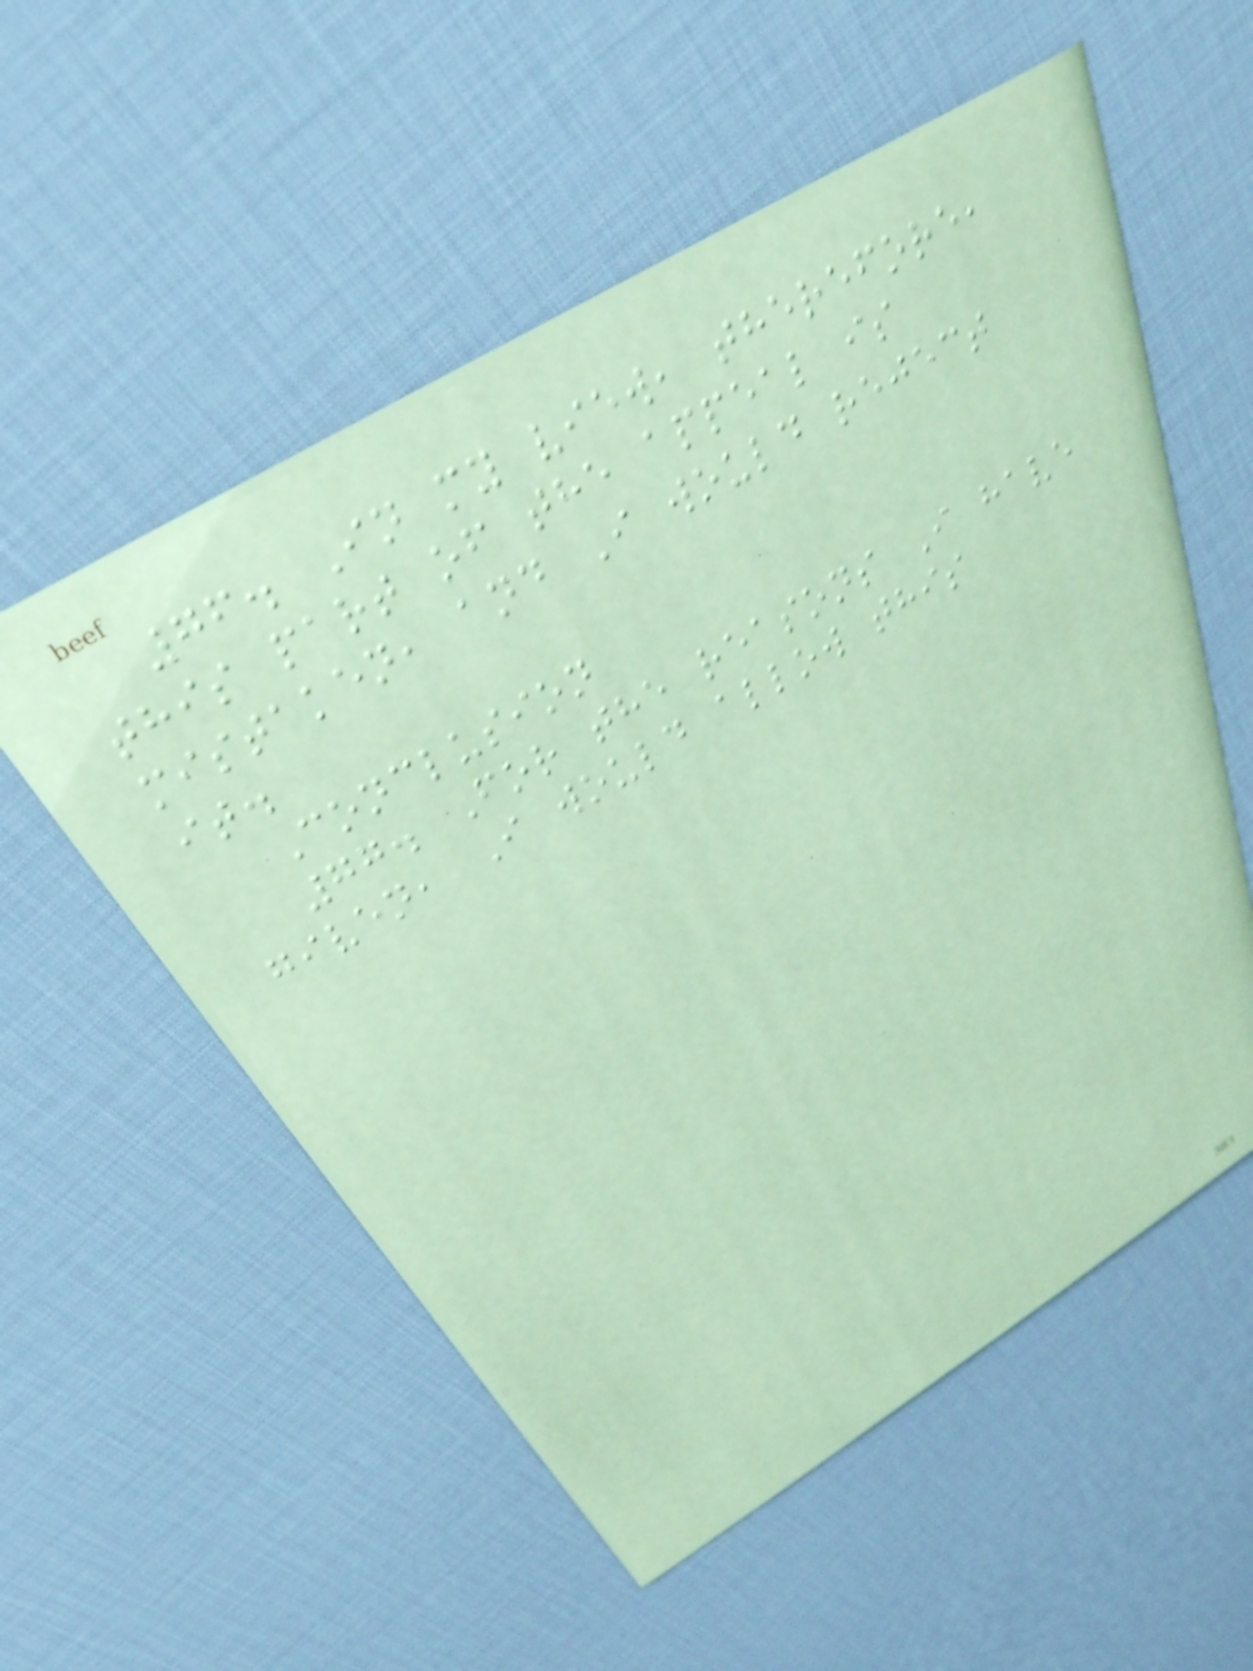76. In my view, therefore,
this part of the appeal is
mistaken, and I would reject
it.
Conclusion
77. For the reasons I have
given, I would allow this
